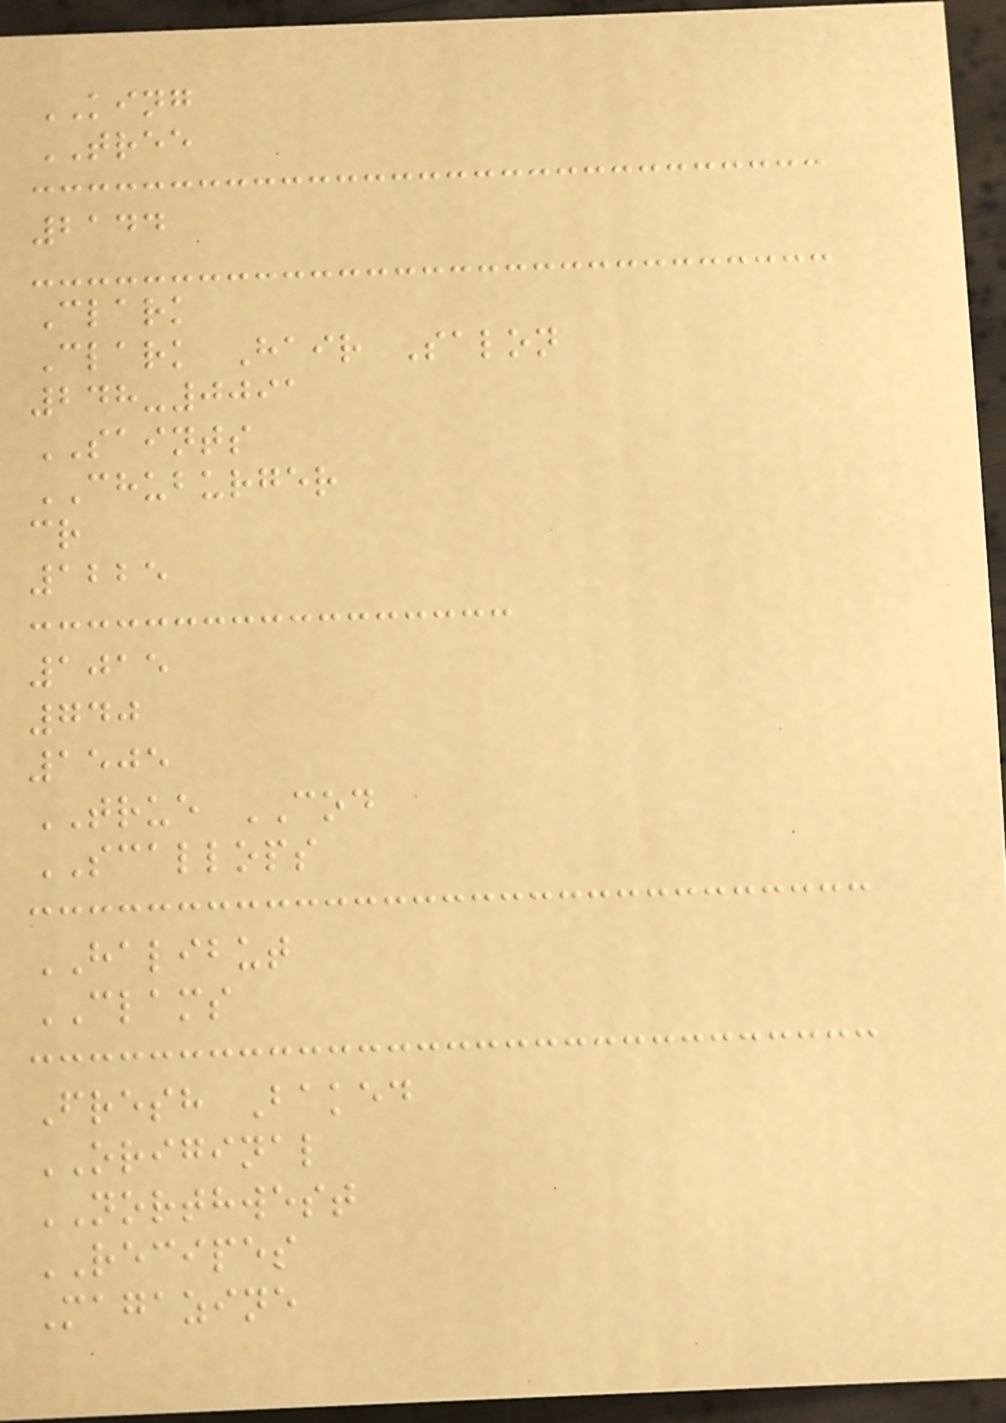KING
TREE
2144
Clark
Clark Hair Salon
248-0091
SAINTS
CHUBURGER
cr
1225
1015
740
1505
TRUE COD
SCALLOPS
HALIBUT
CLAMS
Fresh Baked
ORIGINAL
NORTHWEST
RECIPES
Magazine
